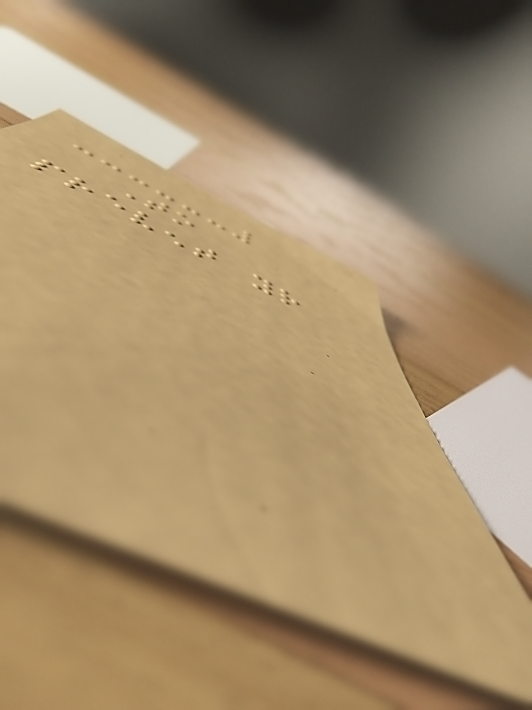To
prevent your
